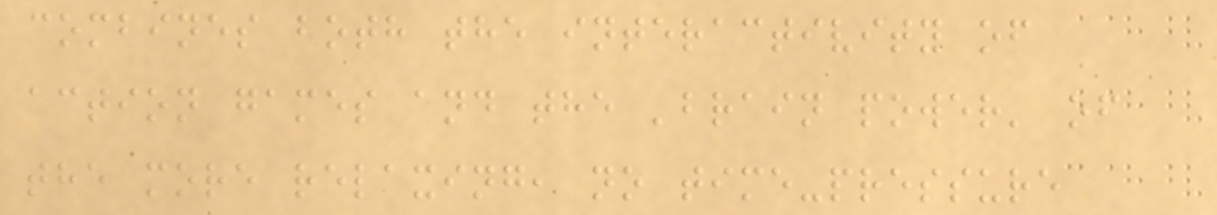combines both the interactivity of
action games and the 'brain power' of
the more relaxing, no time-pressure
